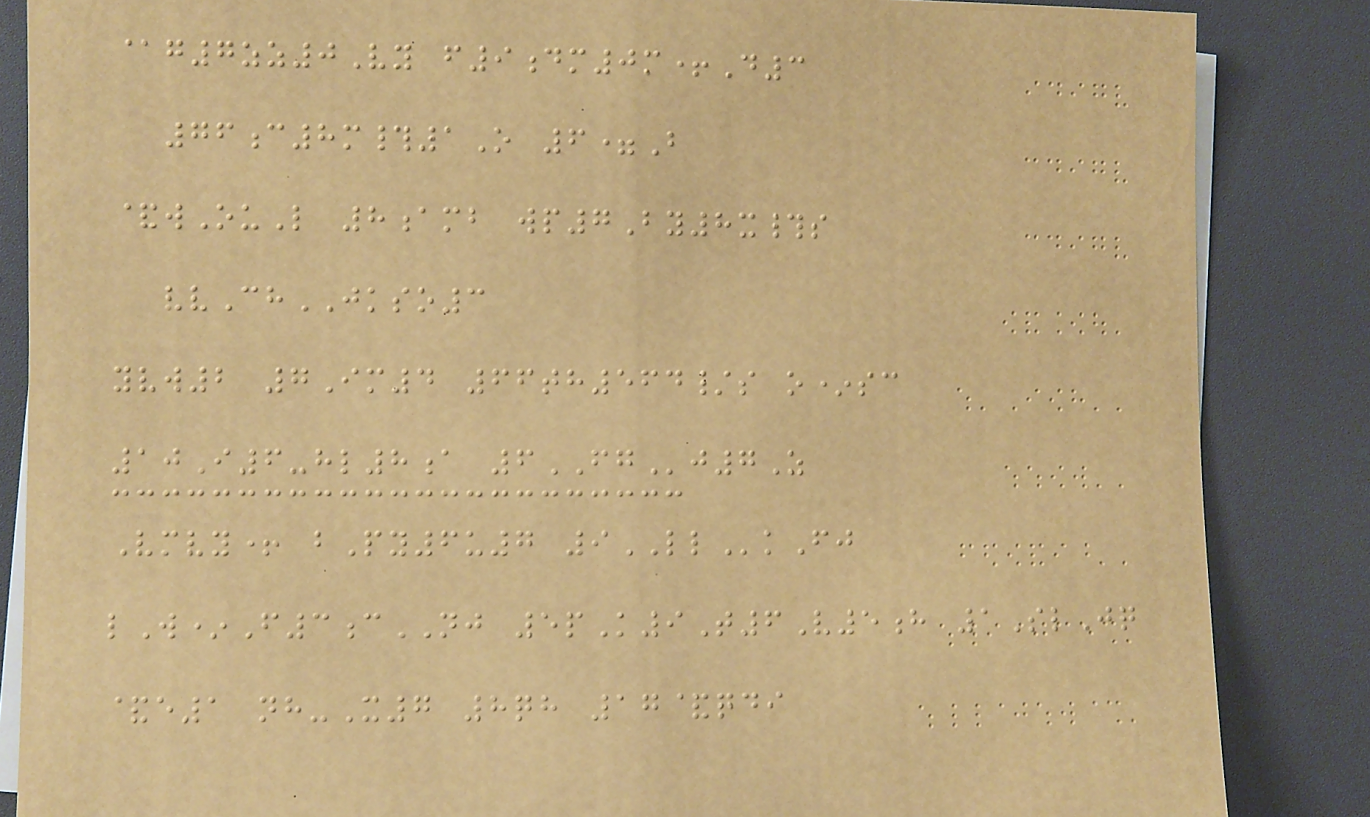@g7zz0Vy f9dm0m+D3
76c8m#1O 6=B
&wOuL 8amb wp7By8x#s
vvChJKSO3
yvw2 7Im4 66th564/s o*sc
10I6-hl8a 6FGj7Z
Vmvy+ bPy6u7 9LLkFj
lW*F3cNJ 5pK9T6V5h 1SlJq
&e1 nh-X7 8qh 17&qdi
